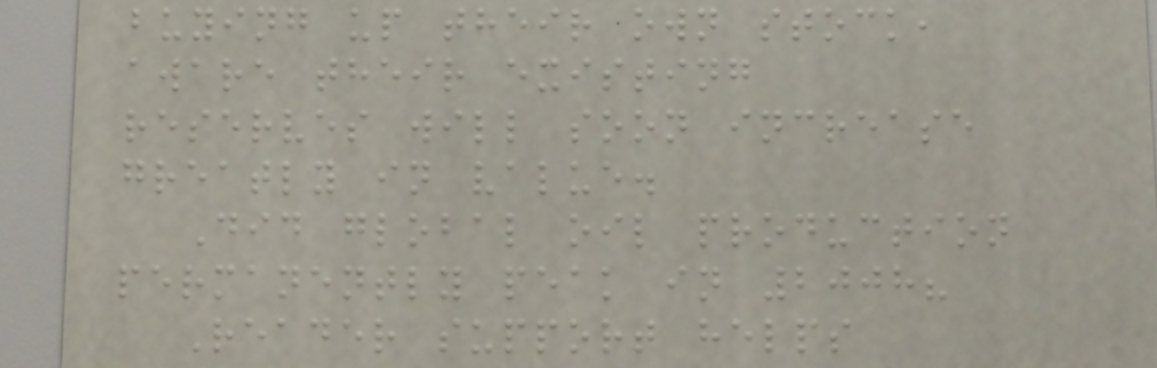buying up their own stock,
aware their existing
reserves will soon increase
greatly in value.
Did global oil production
permanently peak in 2008?
Reader support helps
